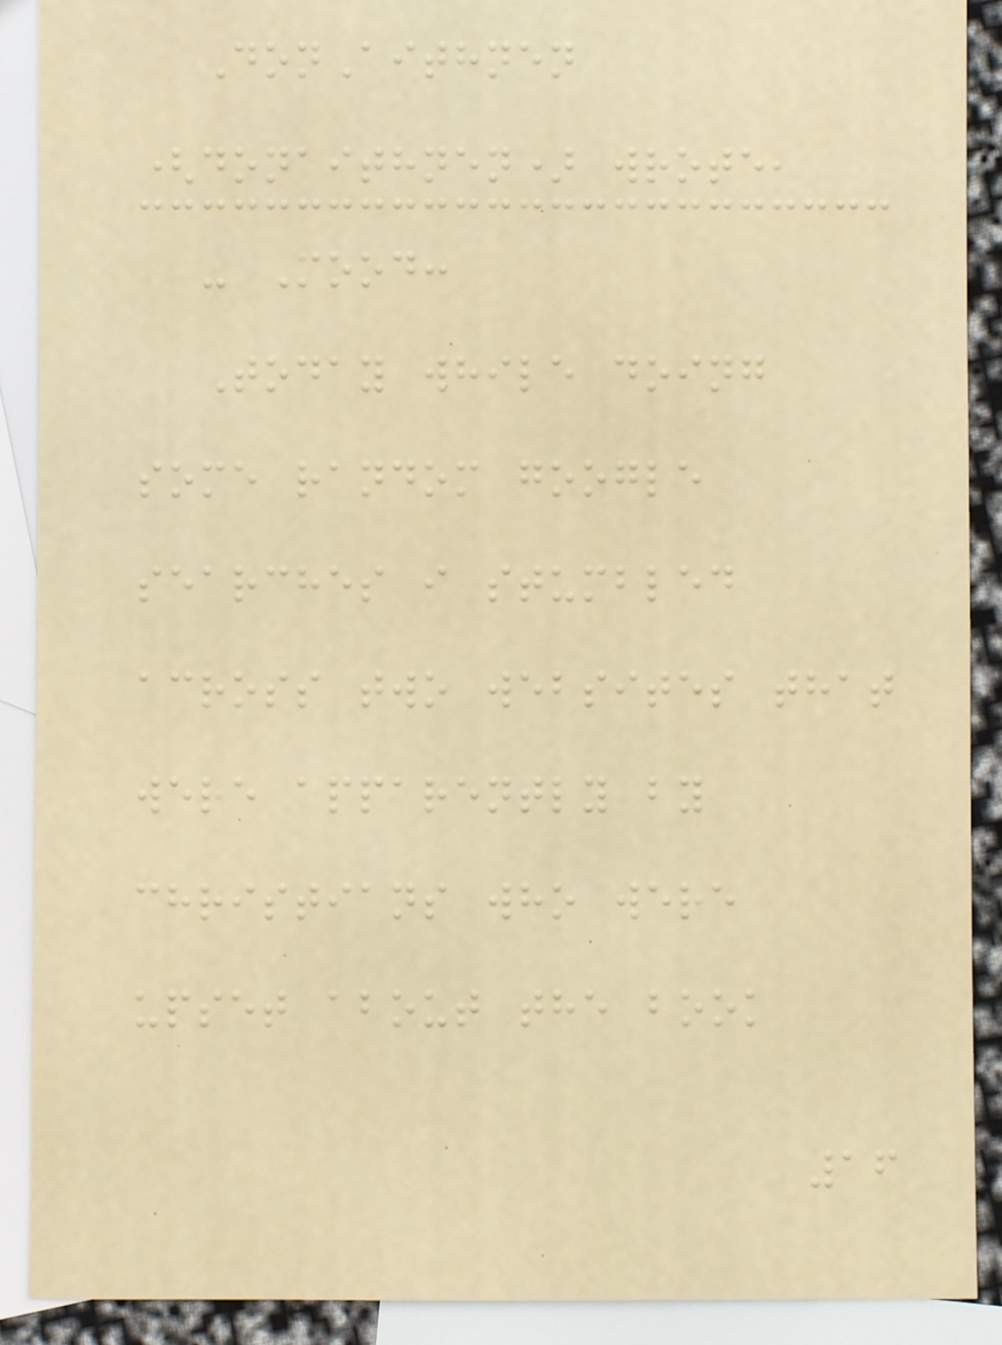DonAithnen
(donaithnen) wrote,
- Mood:
Today while doing
some random google
searches i stumbled
across two websites that
were apparently by
christians who were
upset about the book
16
